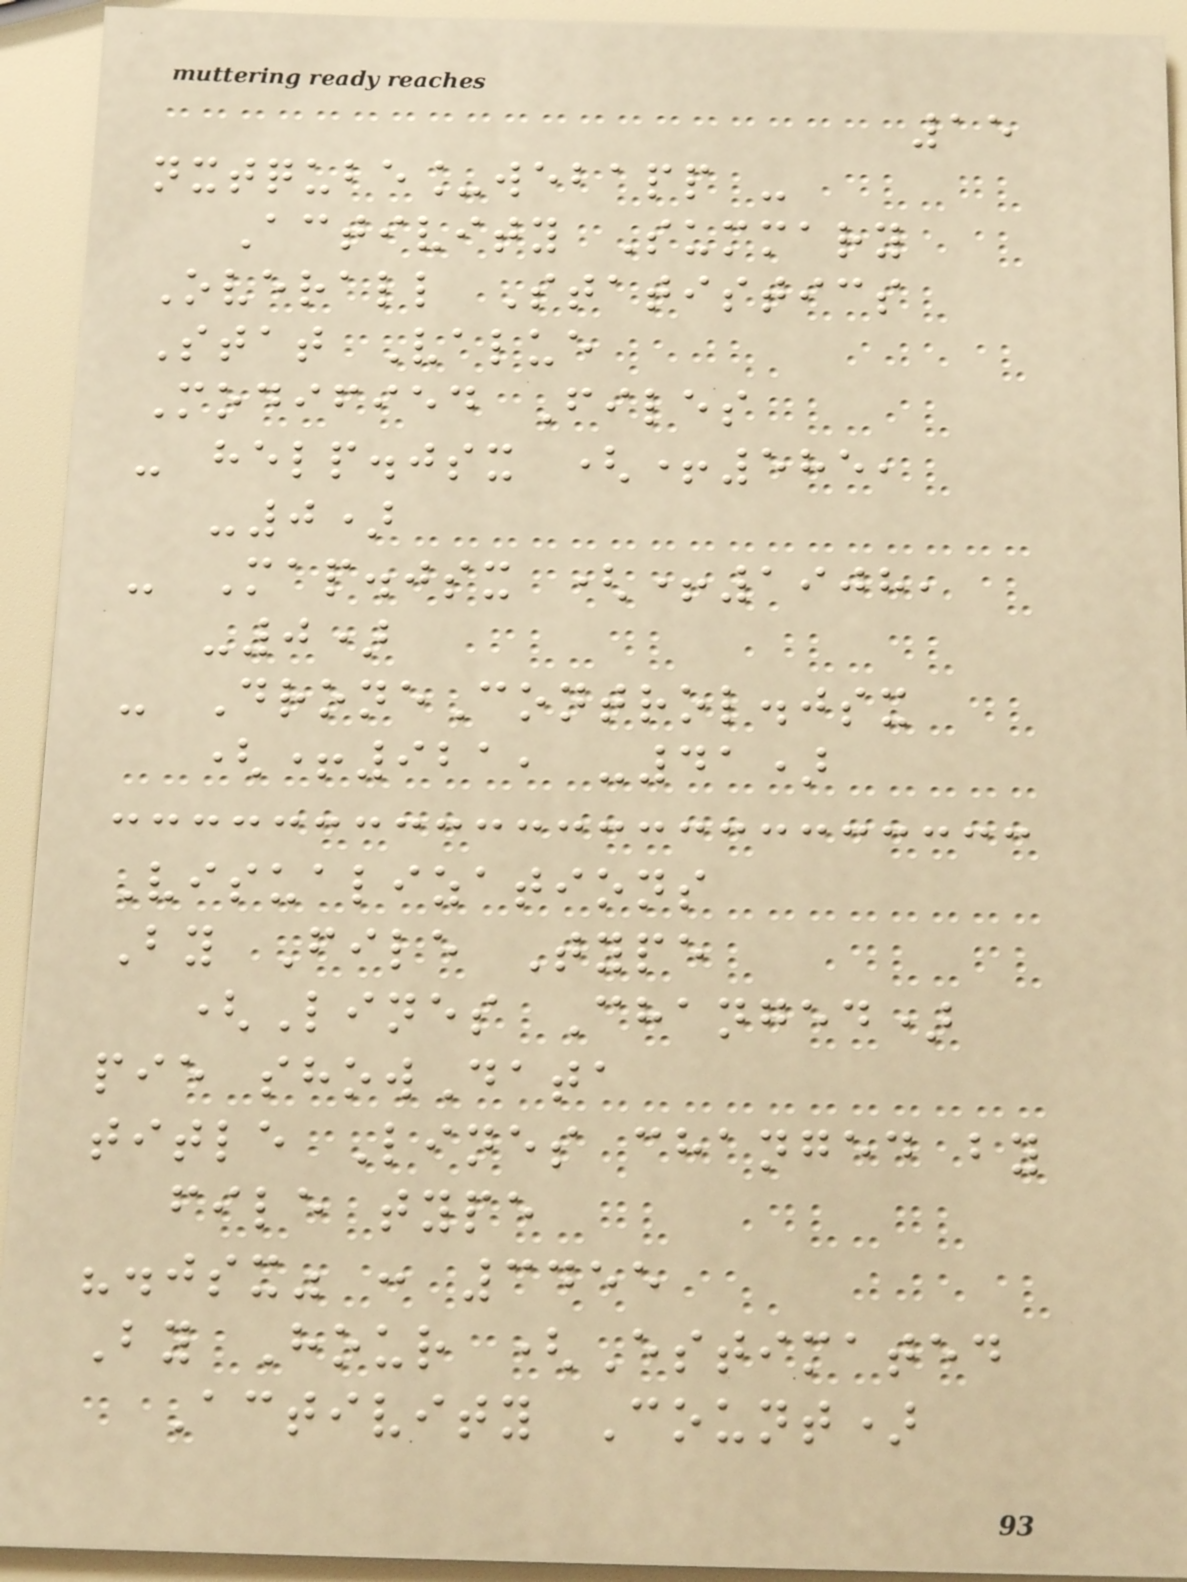15
nxtqube_webapp -
Activity Summary
Overall Statistics
Stat Value
Modified Files
- help.jsx (+585,
-0)
- Map.jsx (+1908,
-0)
- DroneControl.jsx
(+921, -41)
Visualizations
By File Type
(Lines Changed)
pie showData
title Lines changed by
file type
".jsx" : 3455
By Hour (Estimated
Activity Count)
